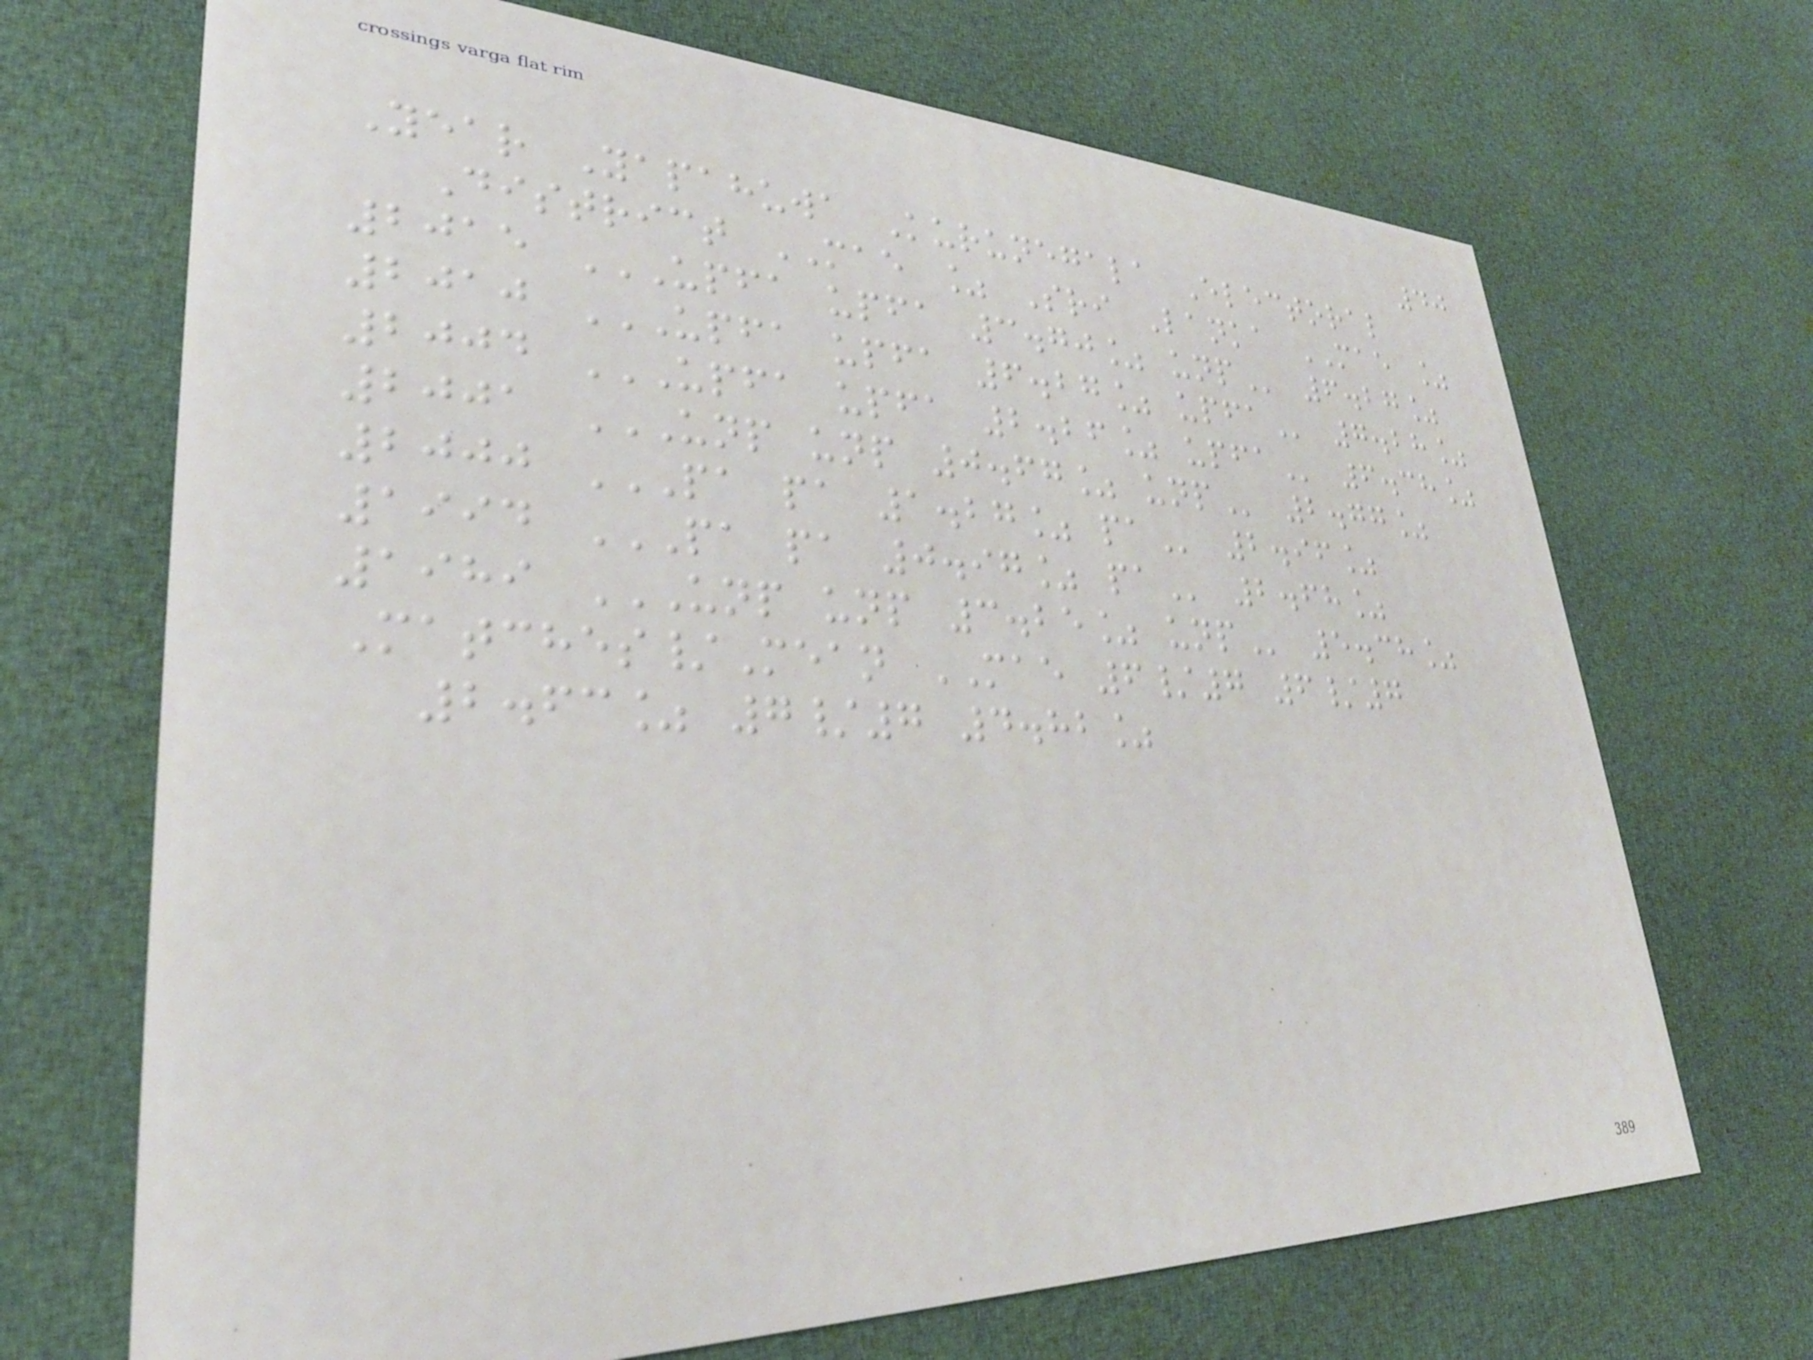40
Year Yapahuwa Kurunegala Electoral
District MAE % Sri Lanka MAE %
2015 UPFA UPFA 3.70% UNP 6.27%
2010 UPFA UPFA 6.27% UPFA 7.28%
2004 UPFA UPFA 2.26% UPFA 6.38%
2001 UNP UNP 0.67% UNP 2.77%
2000 PA PA 1.27% PA 2.96%
1994 PA PA 0.97% PA 2.68%
1989 UNP UNP 3.25% UNP 5.38%
Matches/Mean MAE 6/7 6/7
2.63% 7/7 4.82%
